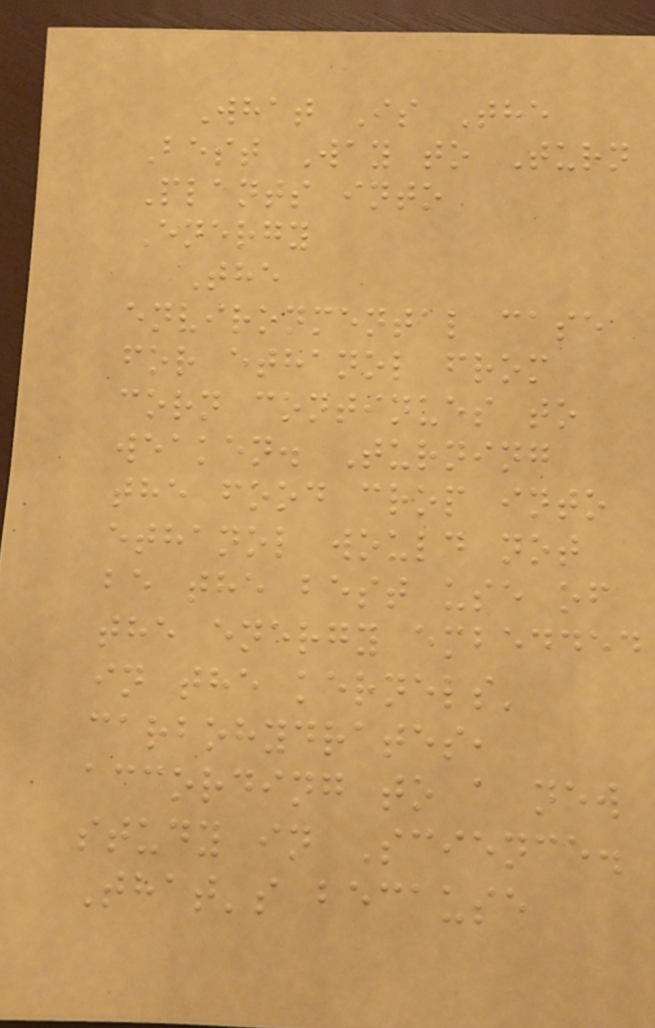What Is The
Best Way to Turn
Plants into
Energy
The
environmental case
for ethanol from
corn continues to
weaken. Turning
the food crop into
ethanol would not
be the best use of
the energy embedded
in the kernels'
carbohydrates,
according to a new
study in Science.
That's because
